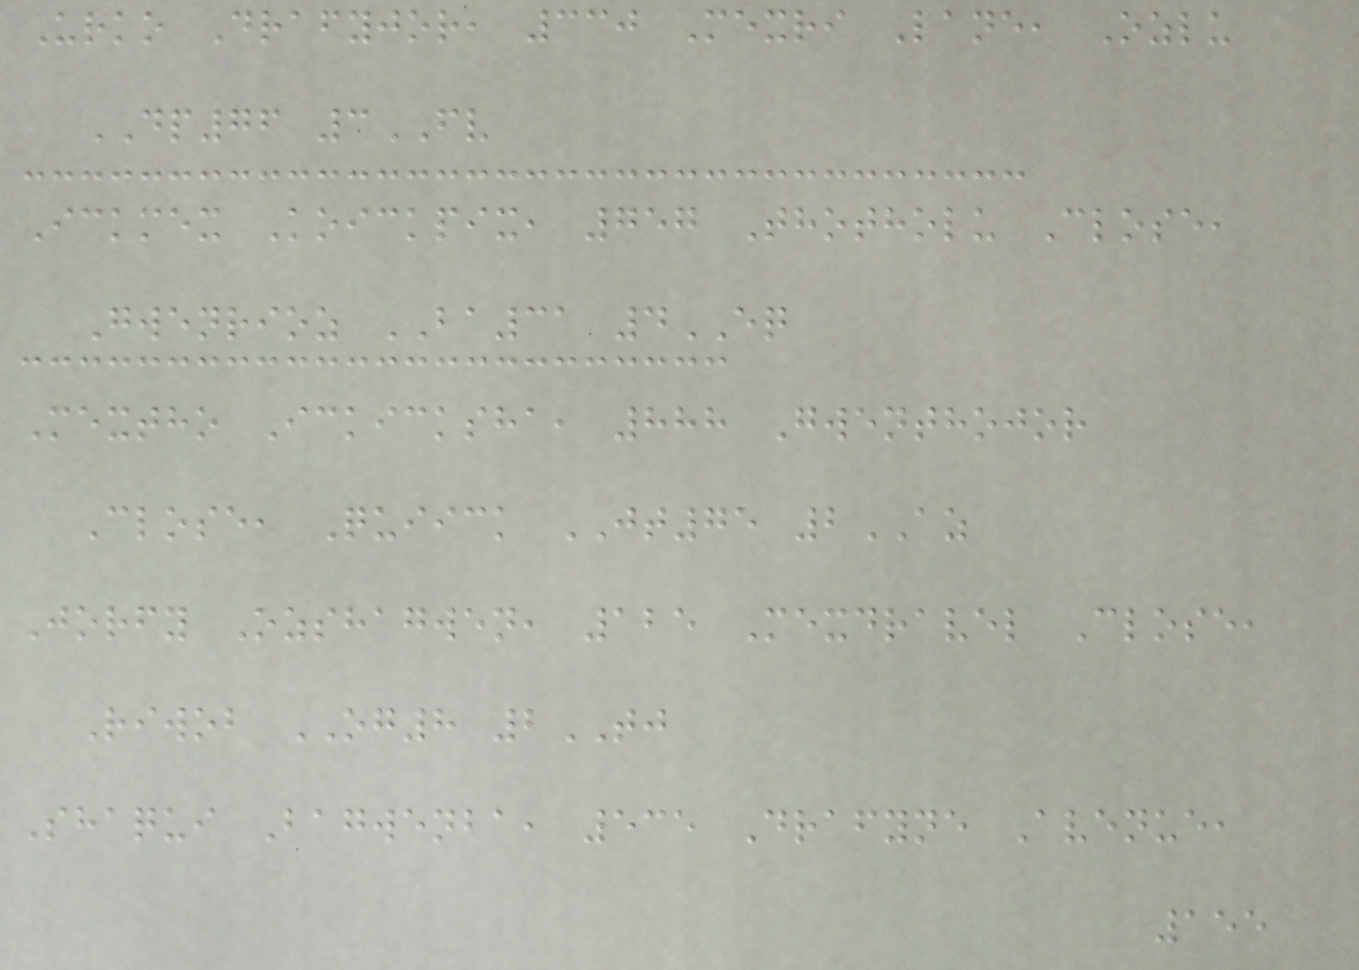Urko Drafyjor, 330 Mexri Lane, Ozlu
DP76 3FV
Ickmex Koickpix, 757 Thotholu Close,
Gwenrioz BA31 4EQ
Mextho Ickicksha, 888 Gwenthojor
Close, Quiick JT75 2AZ
Jorfy Ozshagwen, 125 Mexdravel Close,
Riwob OG8 2TJ
Shaqui Bagwenba, 535 Drafyne Avenue,
155
